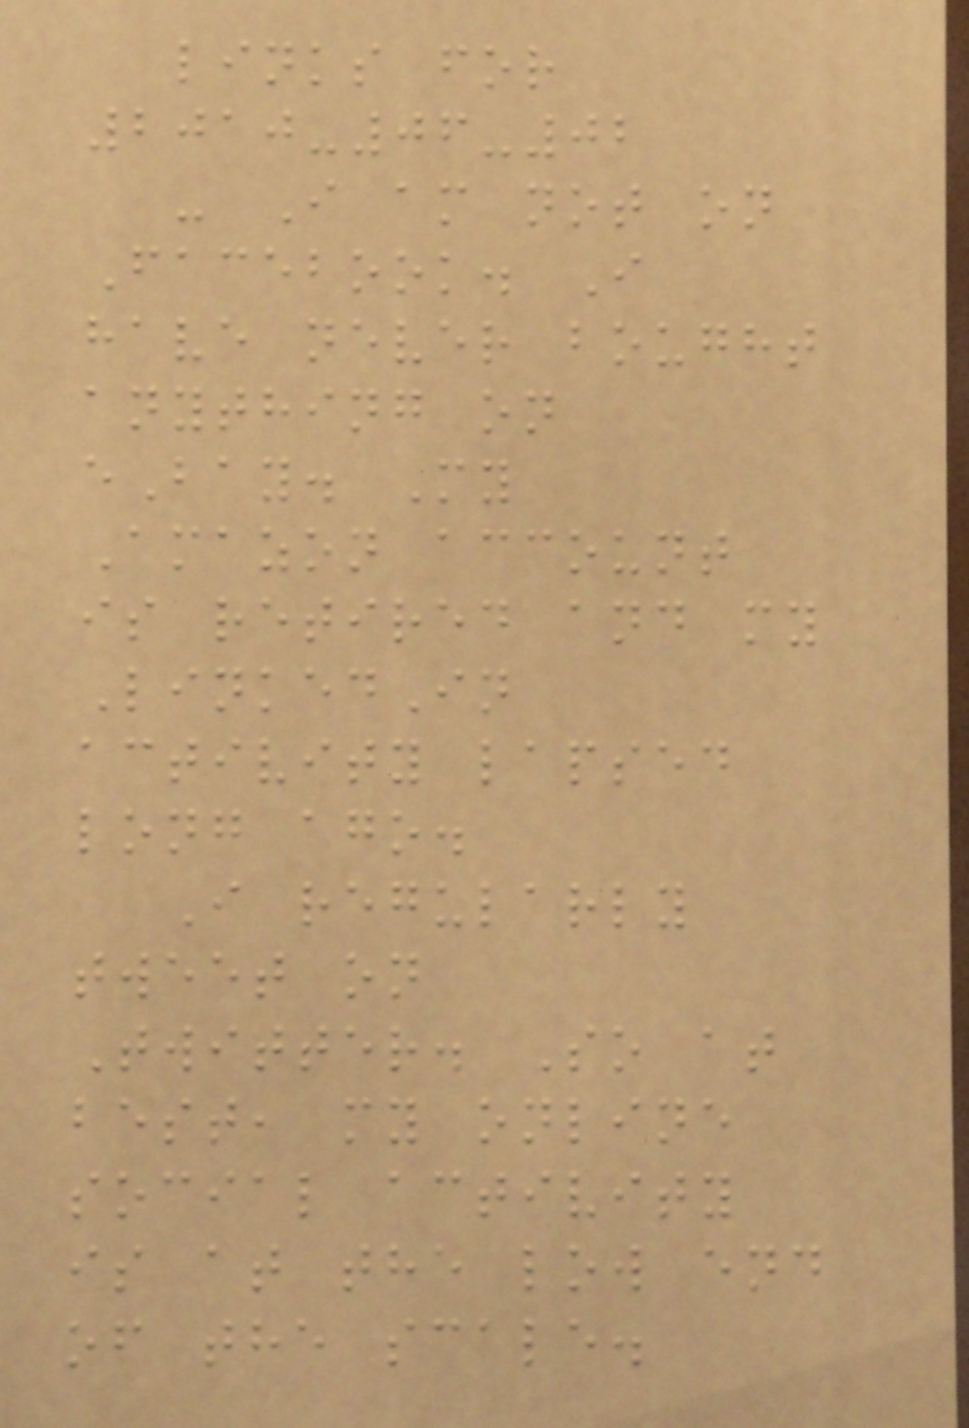links for
2010-06-02
- I am not on
Facebook. I
have never bought
anything on
eBay. My
Amazon account
is retired and my
LinkedIn
activity lapsed
long ago.
I regularly
tweet on
Twitter. So at
best, my online
social activity
is at the low end
of the scale.
